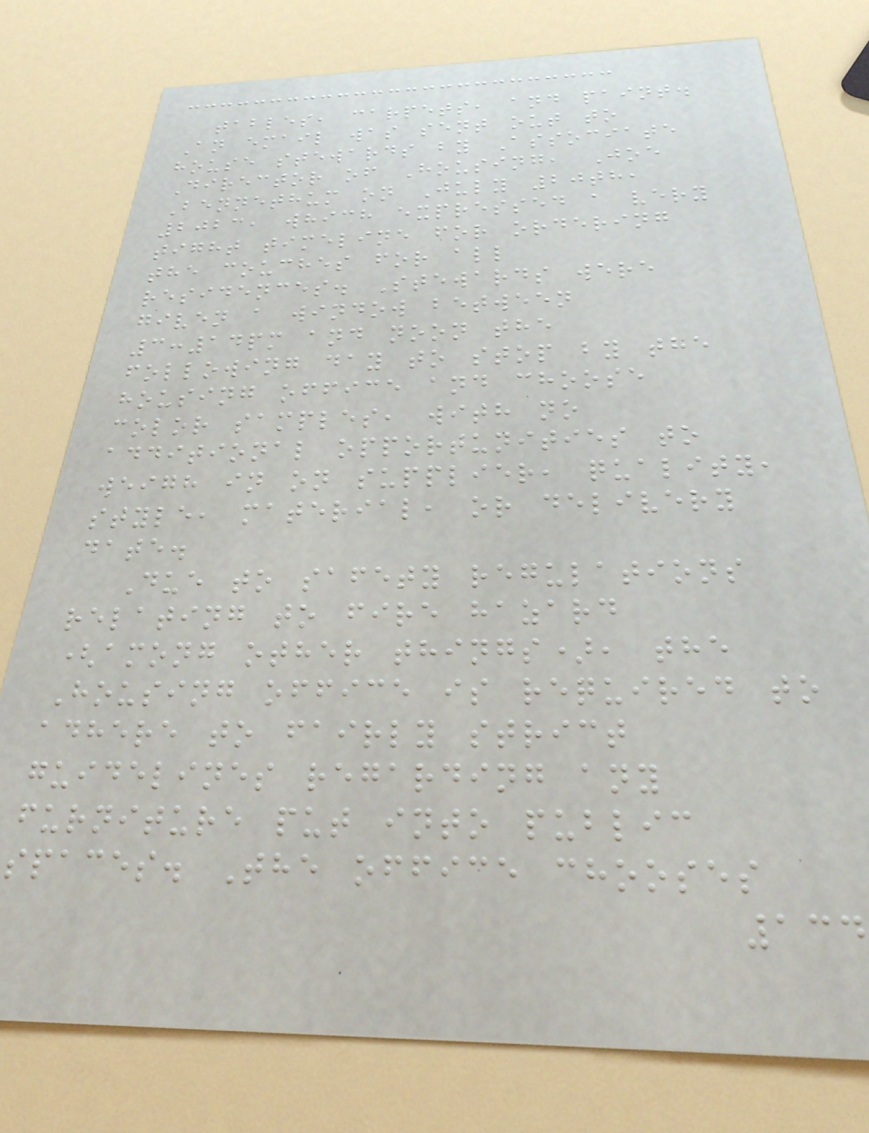tables, carpets, and paint.
An email was sent out to
house stewards by Associate
Director of Housing, Joe
Bennethum on July 20th,
2023, which expressed a very
tight timeline for ordering
the couches for all
residences. Stewards were
given a window between
3:14pm and noon the
following day to stop by the
housing office and choose
color samples, with no
additional opportunities to
weigh in on supplier, quality,
style, material, or delivery
date.
Due to safety regulations
relating to fire hazard
(among other things), the
Housing office is required to
adhere to fairly strict
guidelines regarding any
furniture put into public
spaces. The office chooses
134
